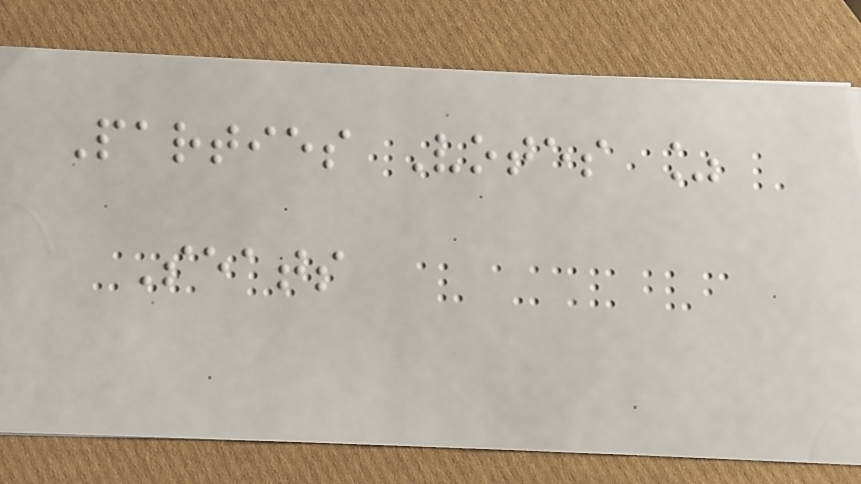Parties Votes %
Seats
